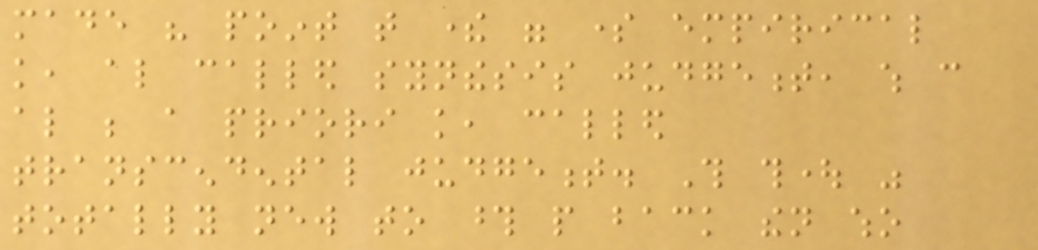made his point that there were some empirical
knowledge, also called synthesis judgement, which can
also be a priori knowledge, called
transcendental judgement. This thought was
totally new to those people back then who
